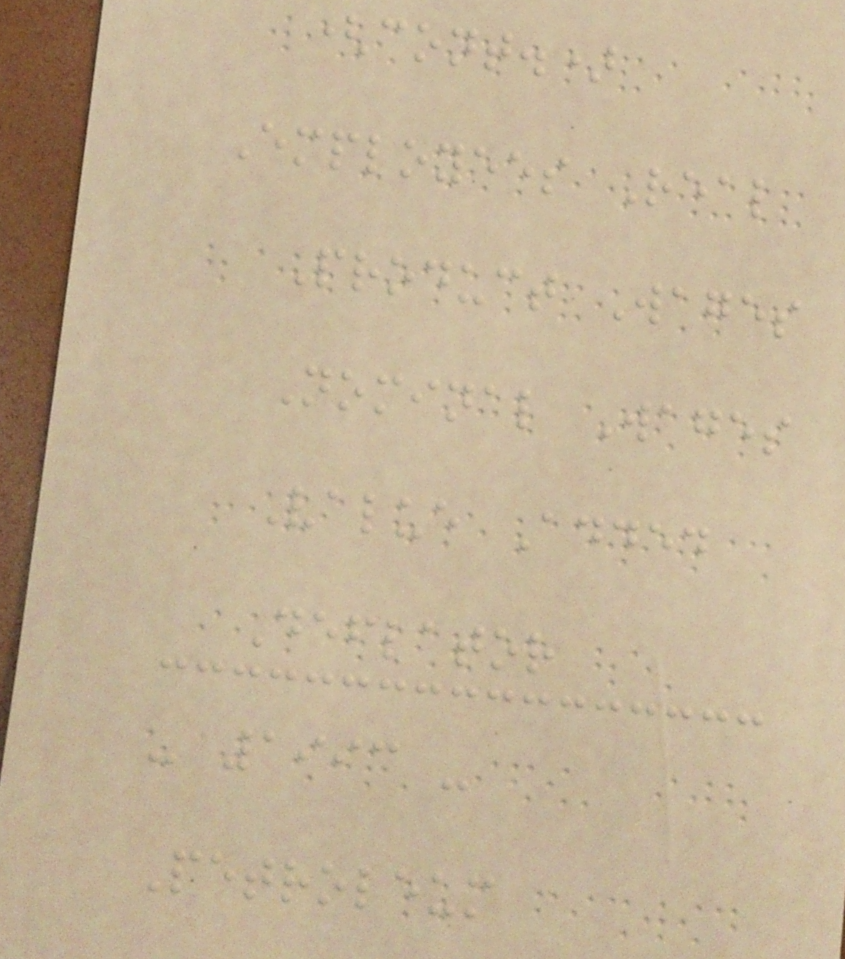(cont.)
Employees Real
Product Wages
Nominal Wages
Value Added
Deflator
- 1993 -
Petroleum
